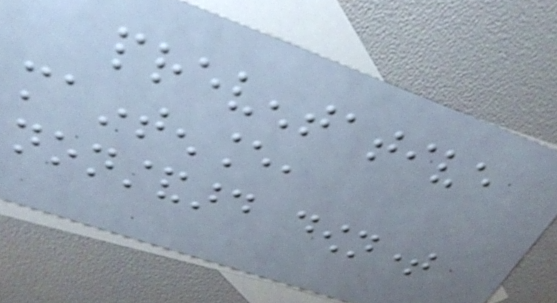preventative
maintenance,
nonstandard downtime
